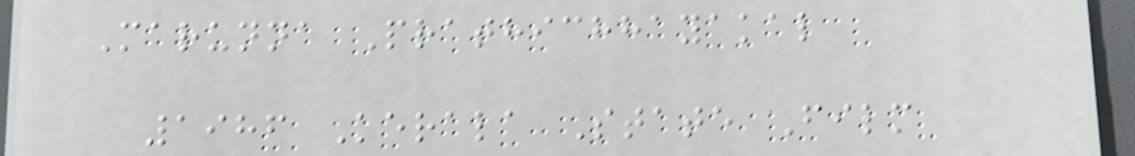Marunna Prathichhayakal
1986 Kerala State Film
